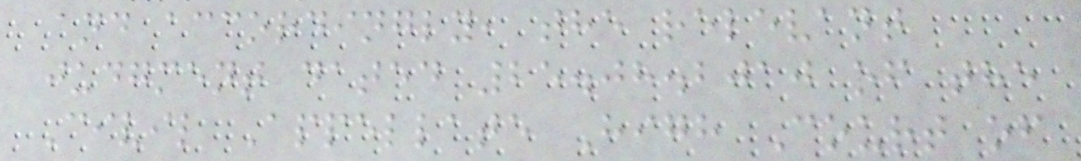and accordingly, the relevant
judgment dated 25.08.2010 of the
Civil Appellate High Court of
